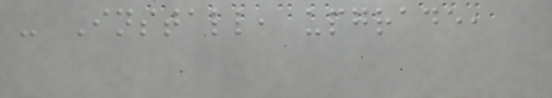- Install, upgrade,
